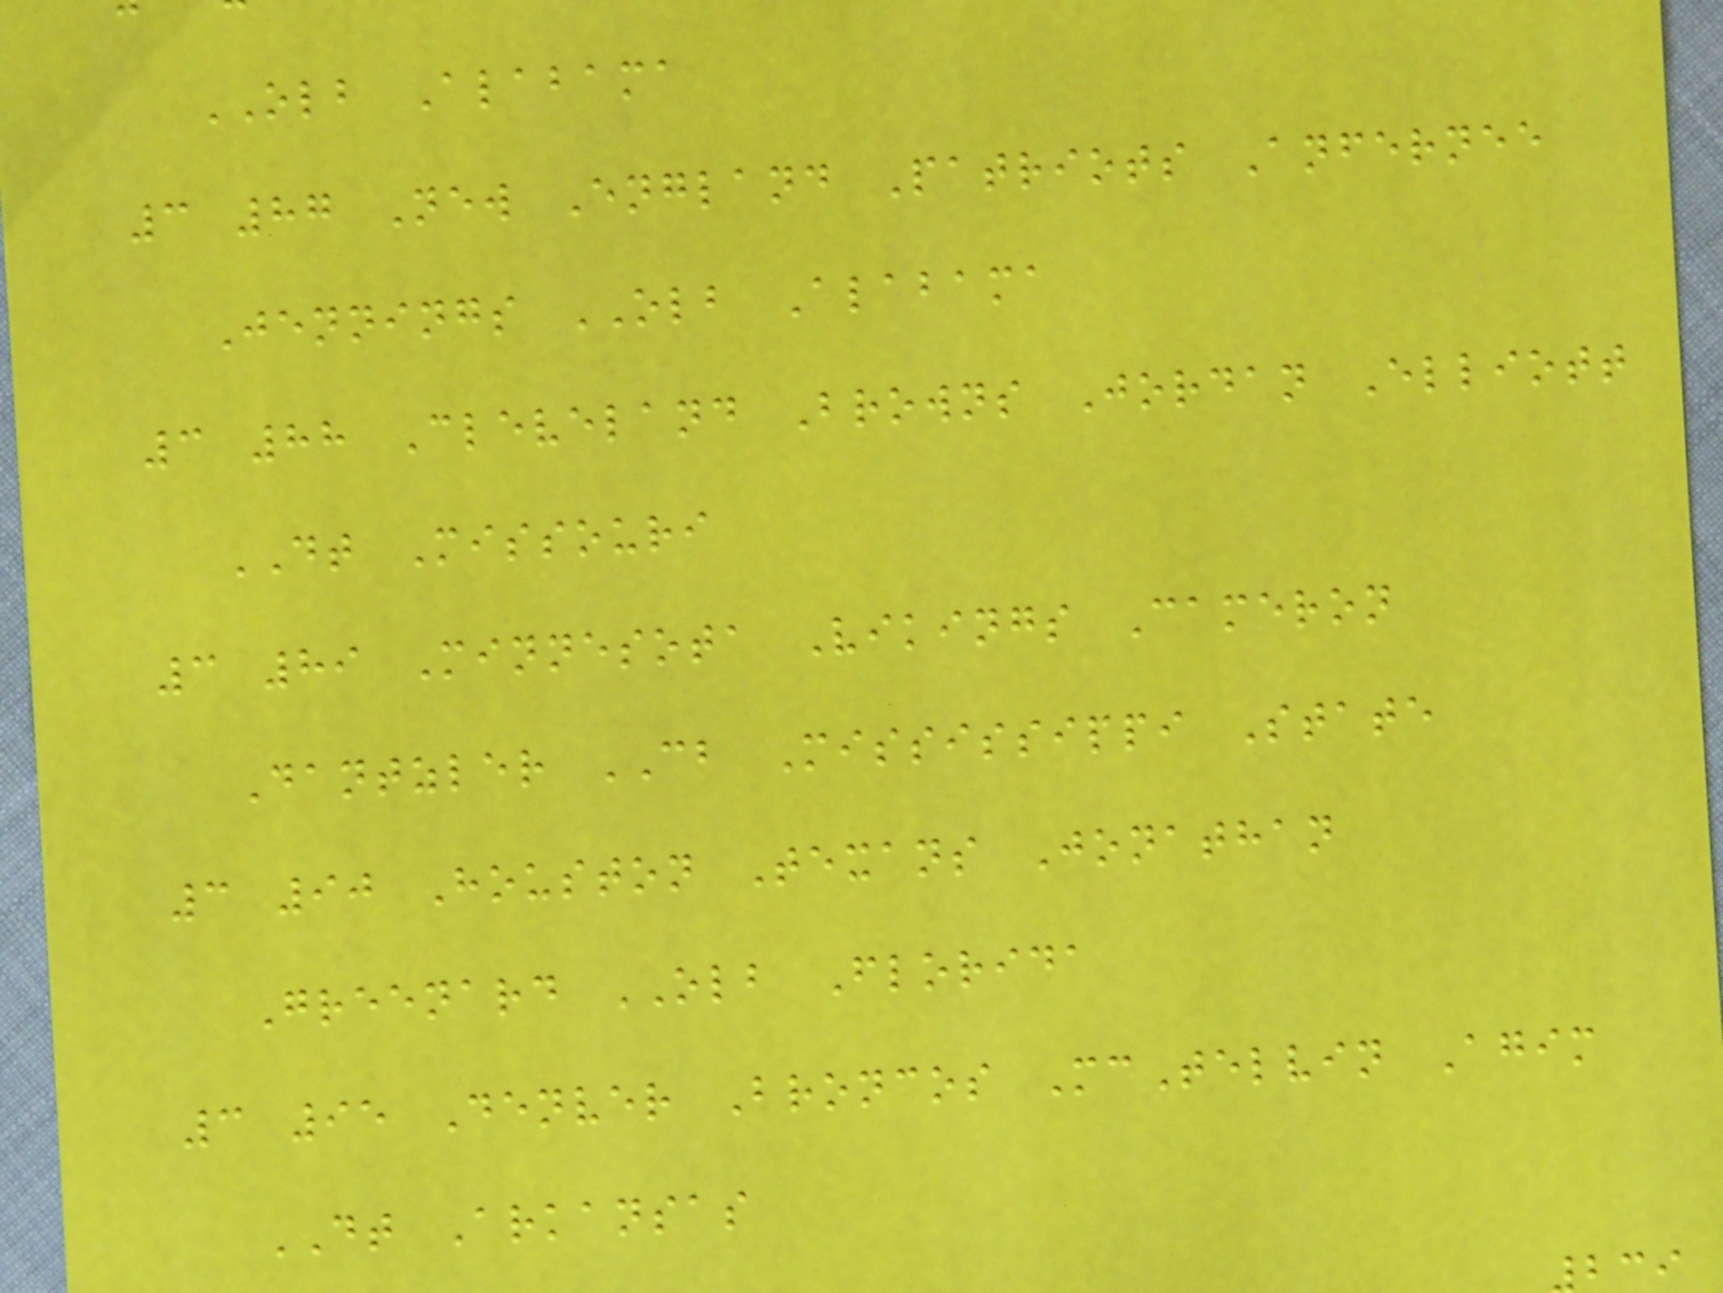OLB Alabama
3 87 New England Patriots Anfernee
Jennings OLB Alabama
3 88 Cleveland Browns Jordan Elliott
DT Missouri
3 89 Minnesota Vikings Cameron
Dantzler CB Mississippi State
3 90 Houston Texans Jonathan
Greenard OLB Florida
3 95 Denver Broncos McTelvin Agim
DT Arkansas
